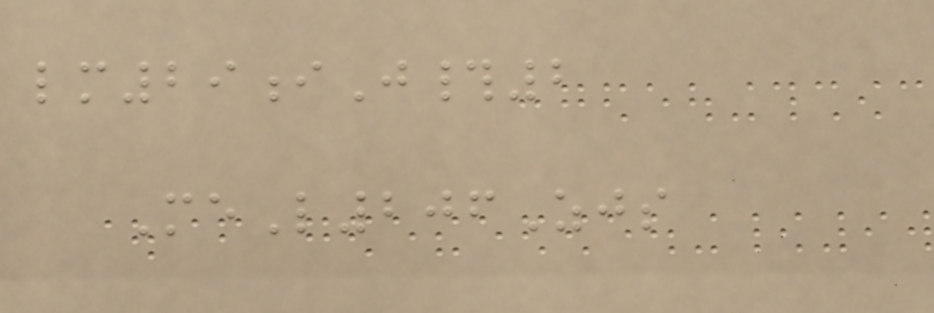lm29iJ#2
MeL206Zjs
